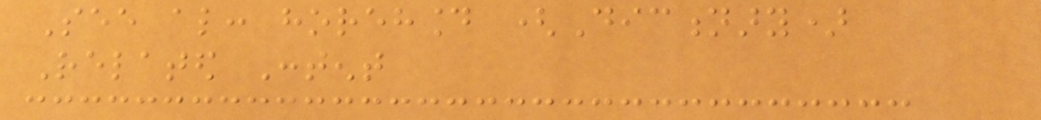See also: horehound (Dictionary)
Related Content
